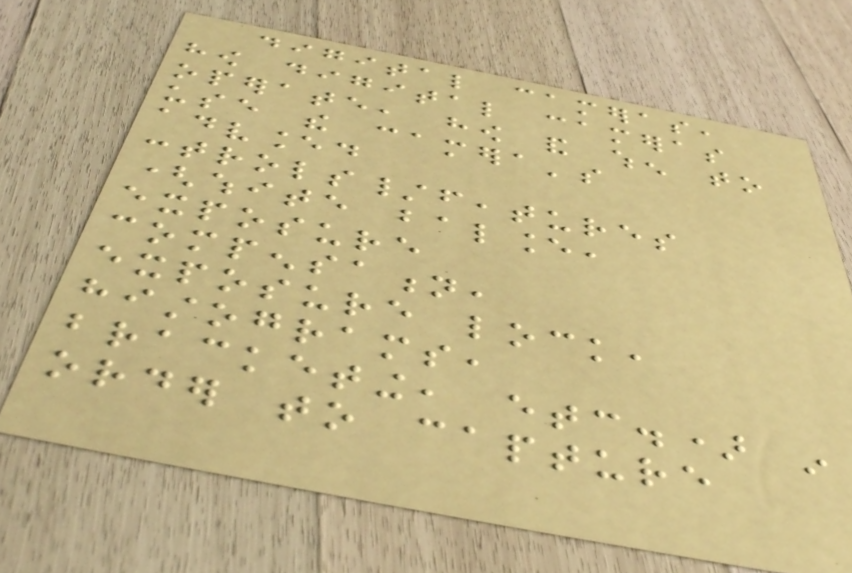digital cameras,
how digital cameras
operate, how and when to
use the camera's
advanced
controls/features
(white balance,
exposure
compensation,
exposure lock,
histograms,
bracketing, etc.) in
order to capture
